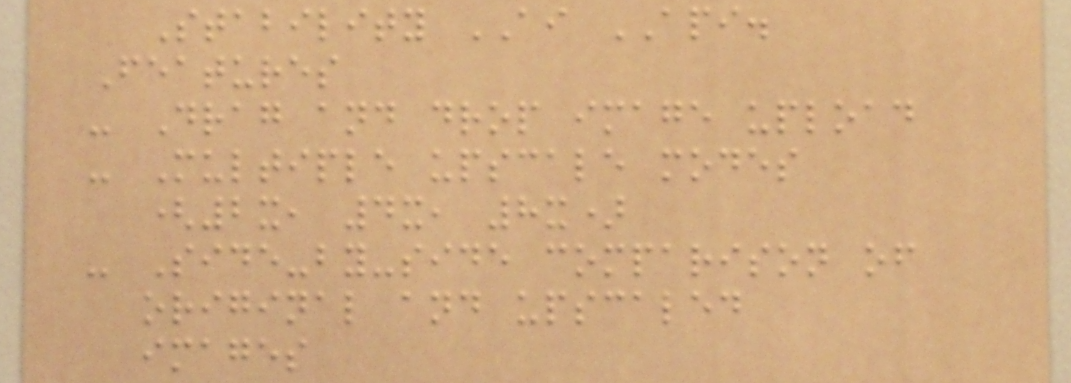Stability AI API.
Features
- Drag and drop image upload
- Multiple upscale modes
(2x, 4x, 8x)
- Side-by-side comparison of
original and upscaled
images
